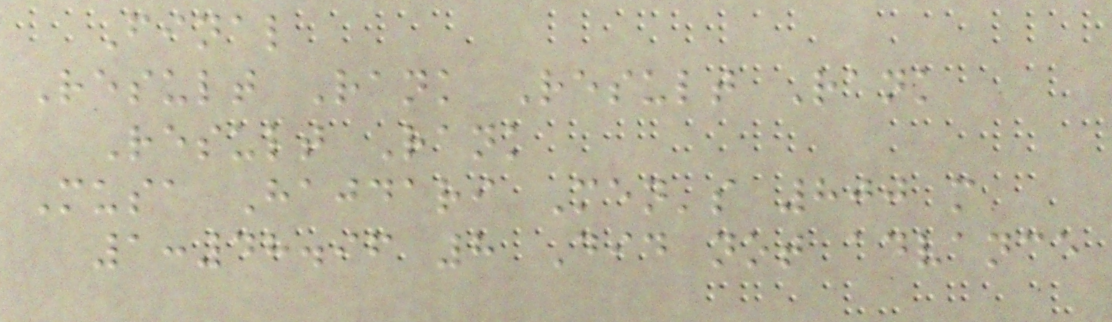Final
Result Rank Result Rank
Result Rank
Musa Hajdari Men's 800 m
1:48.96 8 Did not advance
